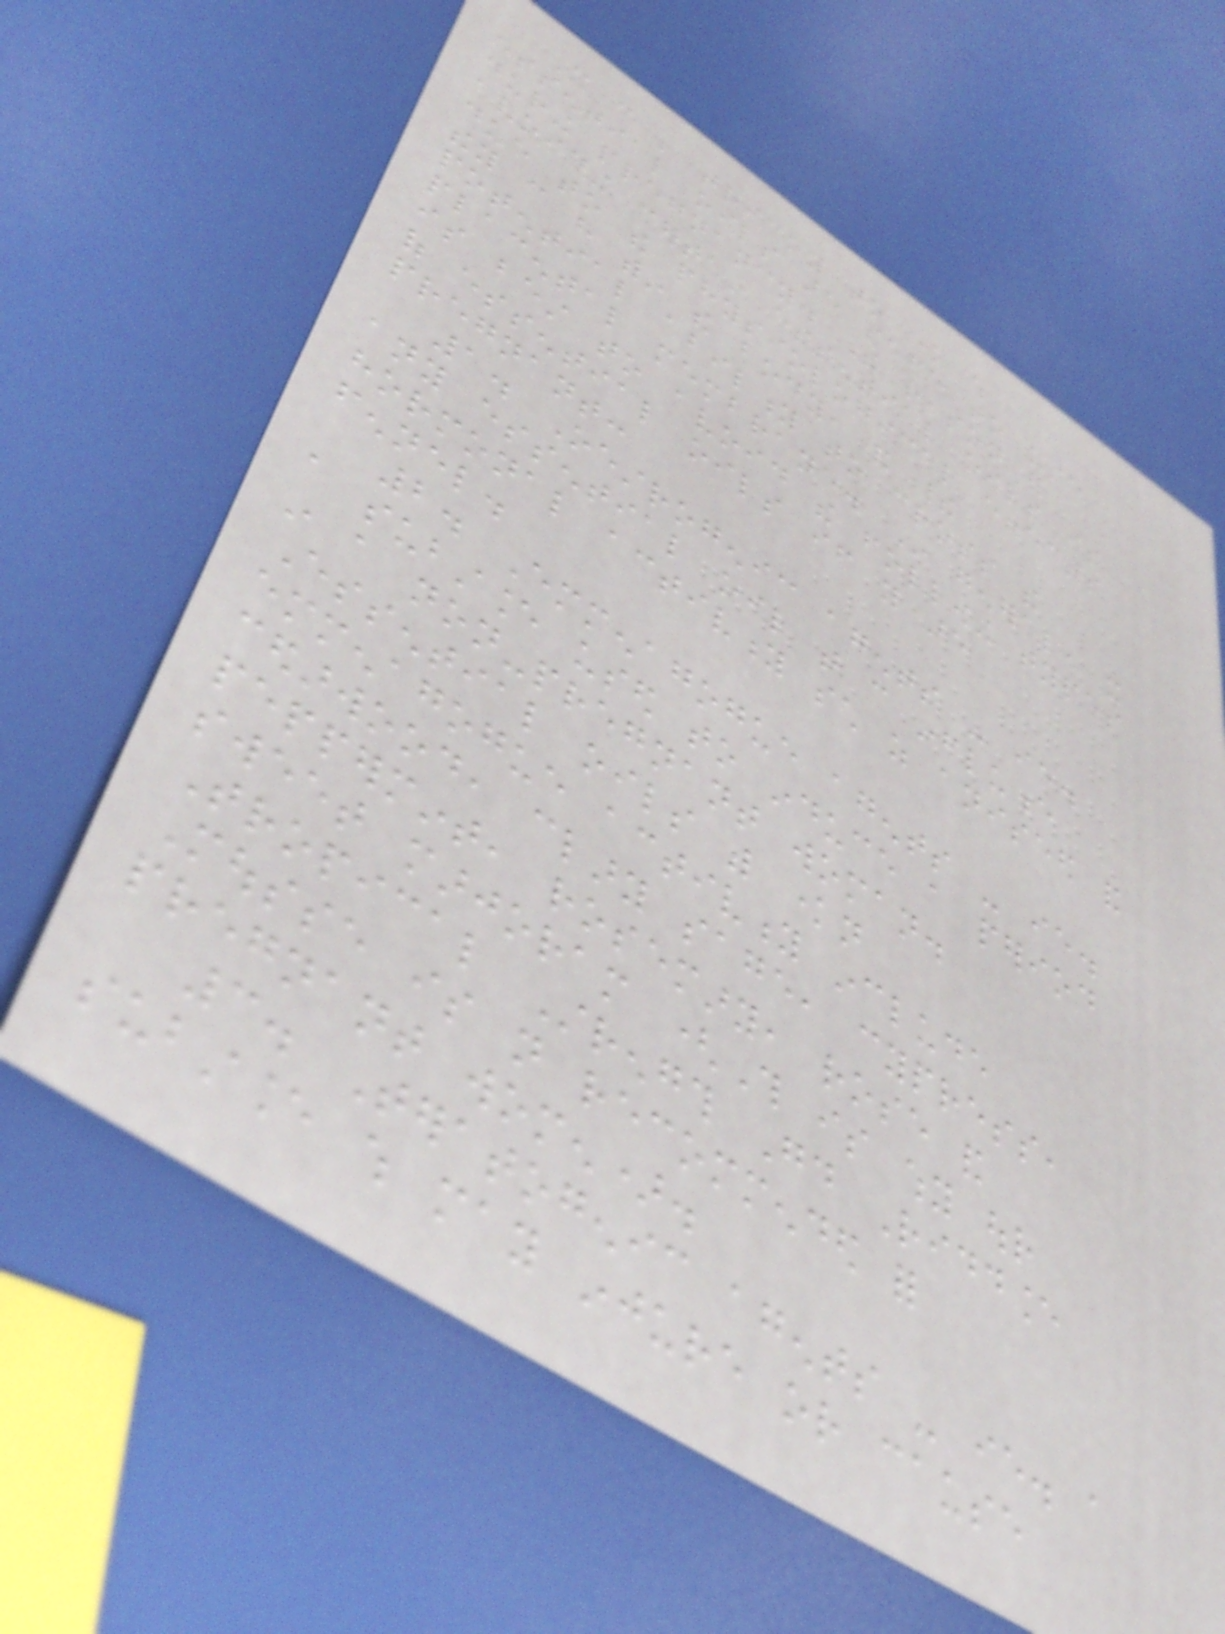It can be tricky to know which
essential oils are safe to use
during pregnancy. The reason for
avoiding certain essential oils is
due to the physiological effects
they can have within the body, and their
potential ability to cross the
placental membrane. In general, it
is best to avoid the following types
of essential oils if you are
pregnant:
1. Oestrogenic agents - ie.
any essential oil that can influence
hormonal activity such as aniseed and
fennel.
2. Emmenagogue agents - ie.
a substance used to induce a period
in a non-pregnant woman.
Essential oils with known
emmenagogue activity include
cedarwood, clary sage, cypress,
peppermint, rosemary, rose and
sweet marjoram (This is why our
Tropical Strength Good Riddance
Mousse is not recommended for
pregnant women).
3. Teratogenic agents - ie. a
substance which may injure or cause
